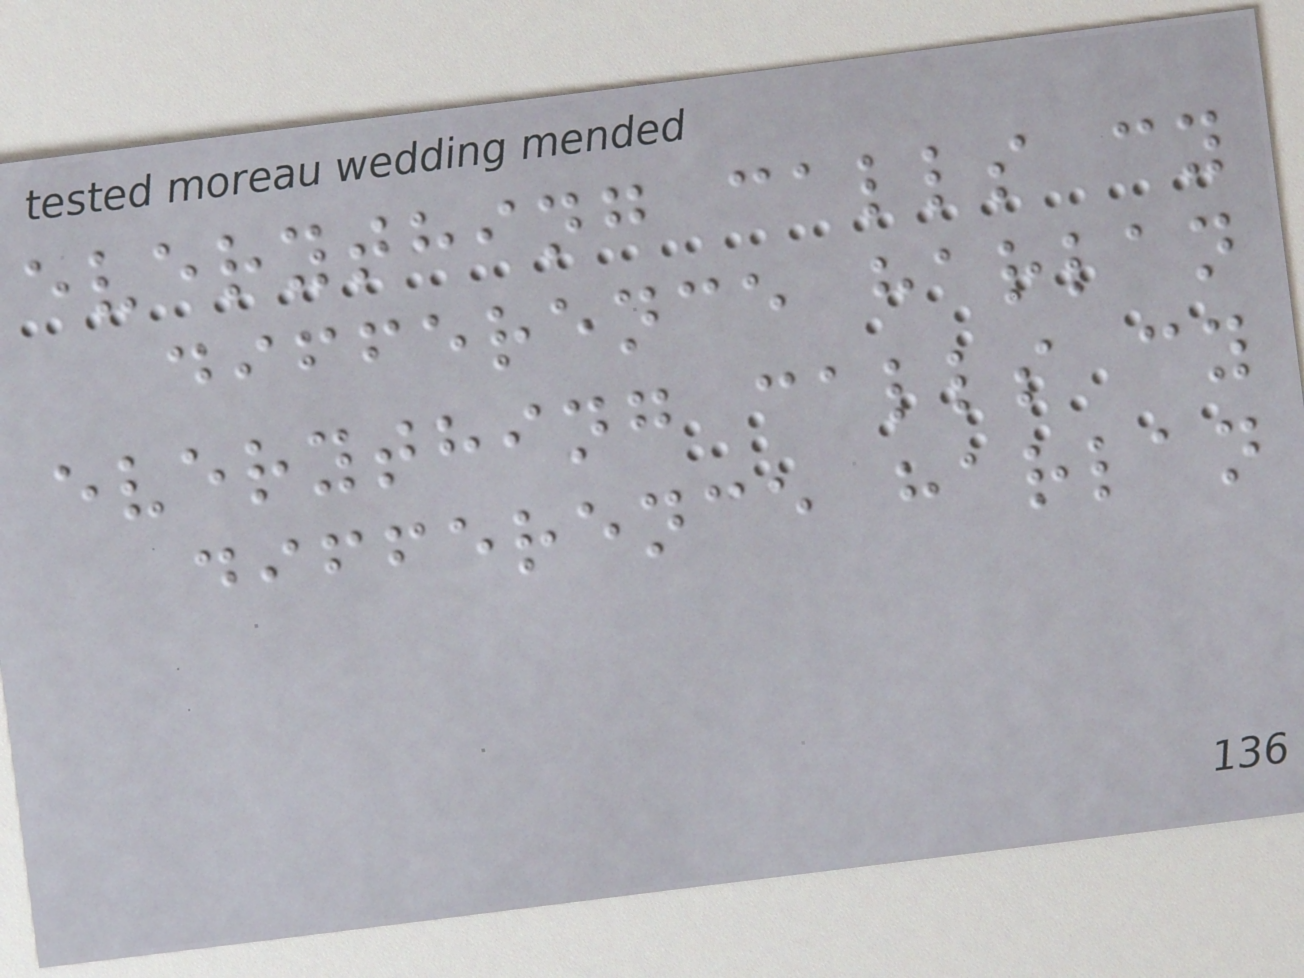everything calls cy
difference harlan
everything calls cy
difference harlan
